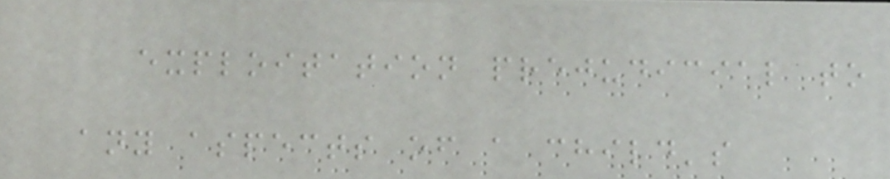exploitation prejudicial to
any aspects of a child's
